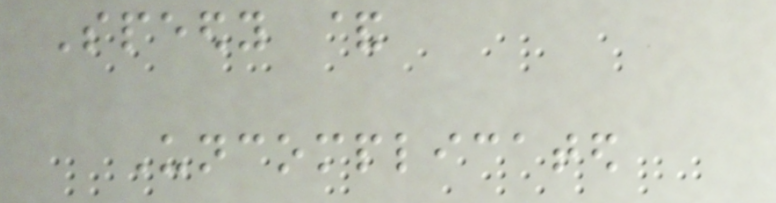Speedy &
Uncomplicated
